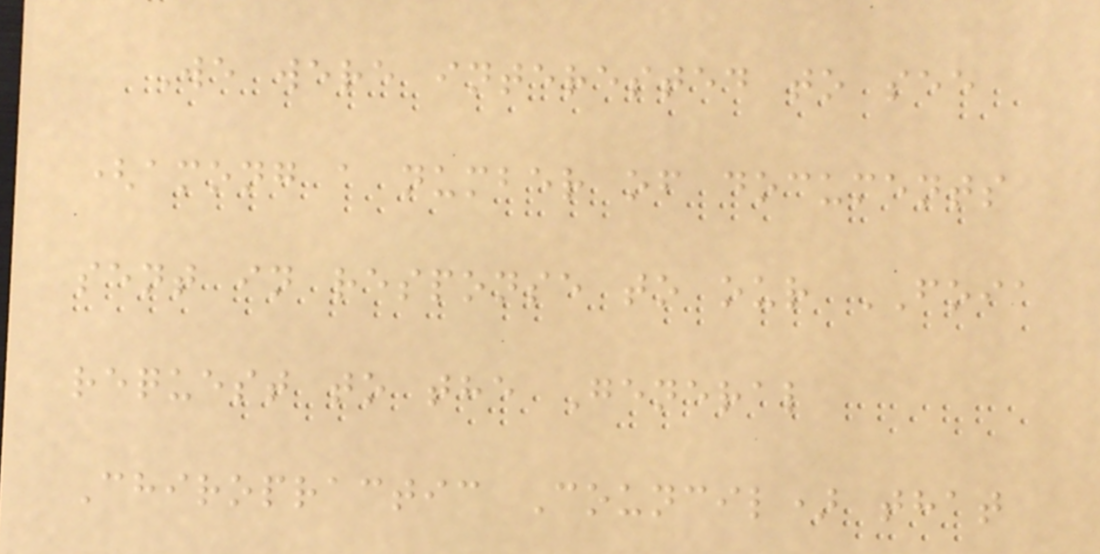We were interested to see
(among a number of documents
sent in response to our FOIA
request to the General
Chiropractic Council) that
